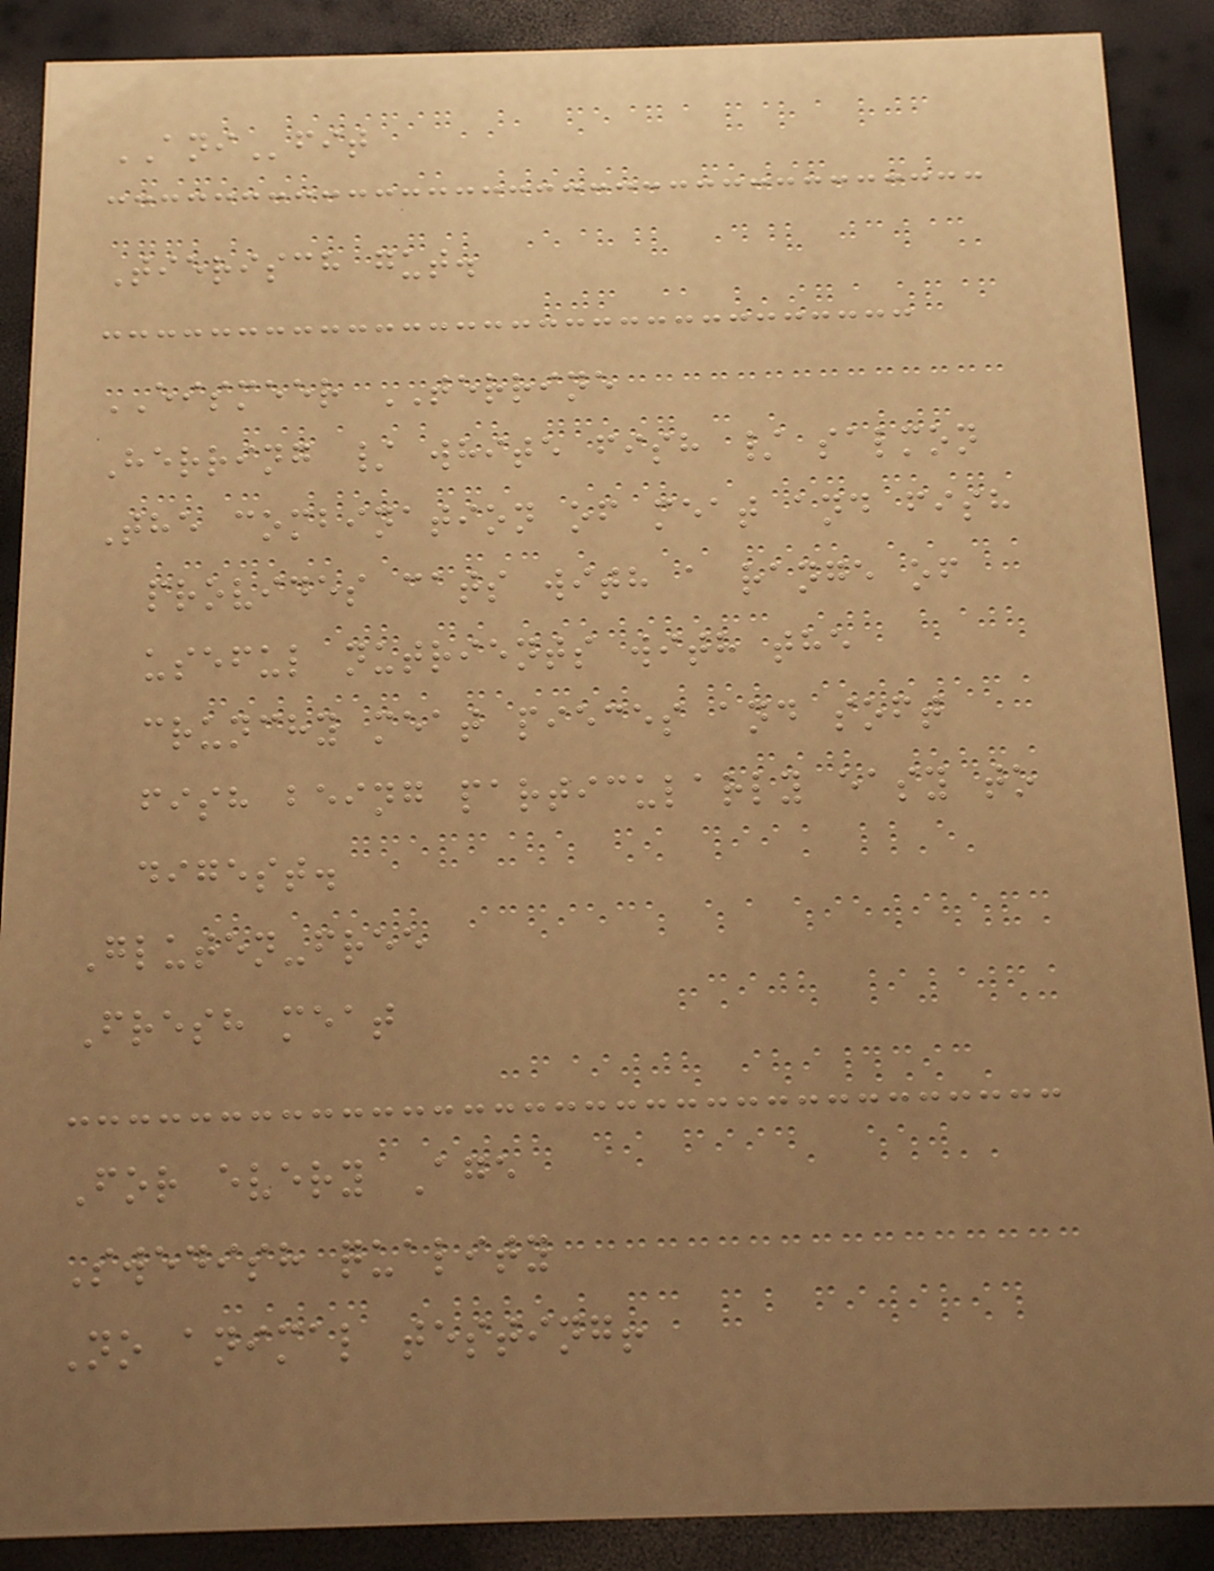ANIfit
Tierisch gut.
EISMEER TERRINE
Herring / white fish / salmon
The combination of meat and fish
provides cats with a range of
useful nutrients with the
crunchy meat pieces and soft
fish being particularly easy to
digest.
Gluten-free
Fresh meat
For every Age
Swedish quality
No animal testing!
